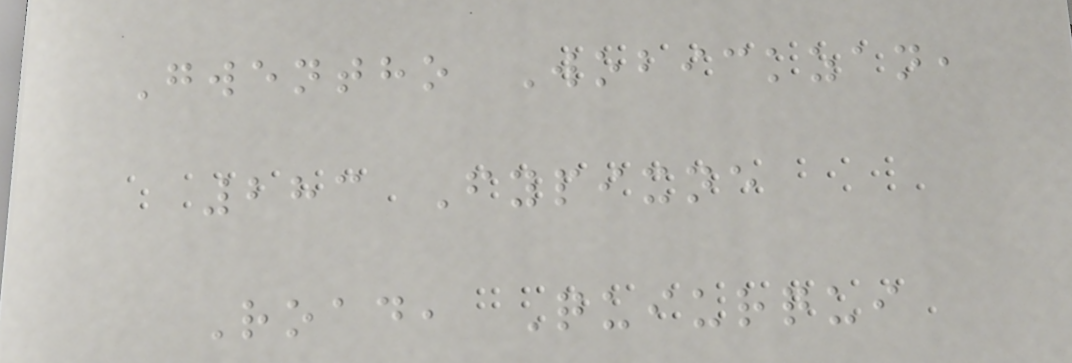Gwentho Wobickzan,
283 Fypixne
Road, Quiurqui
